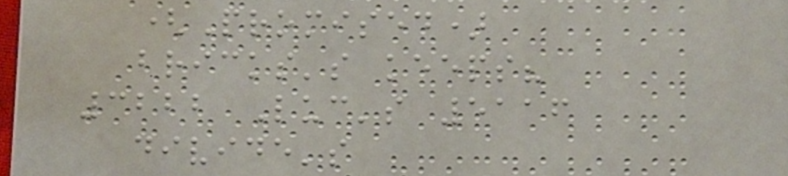(Promised)
bricks's keeps?
3222 Luc's 5116
divide's
